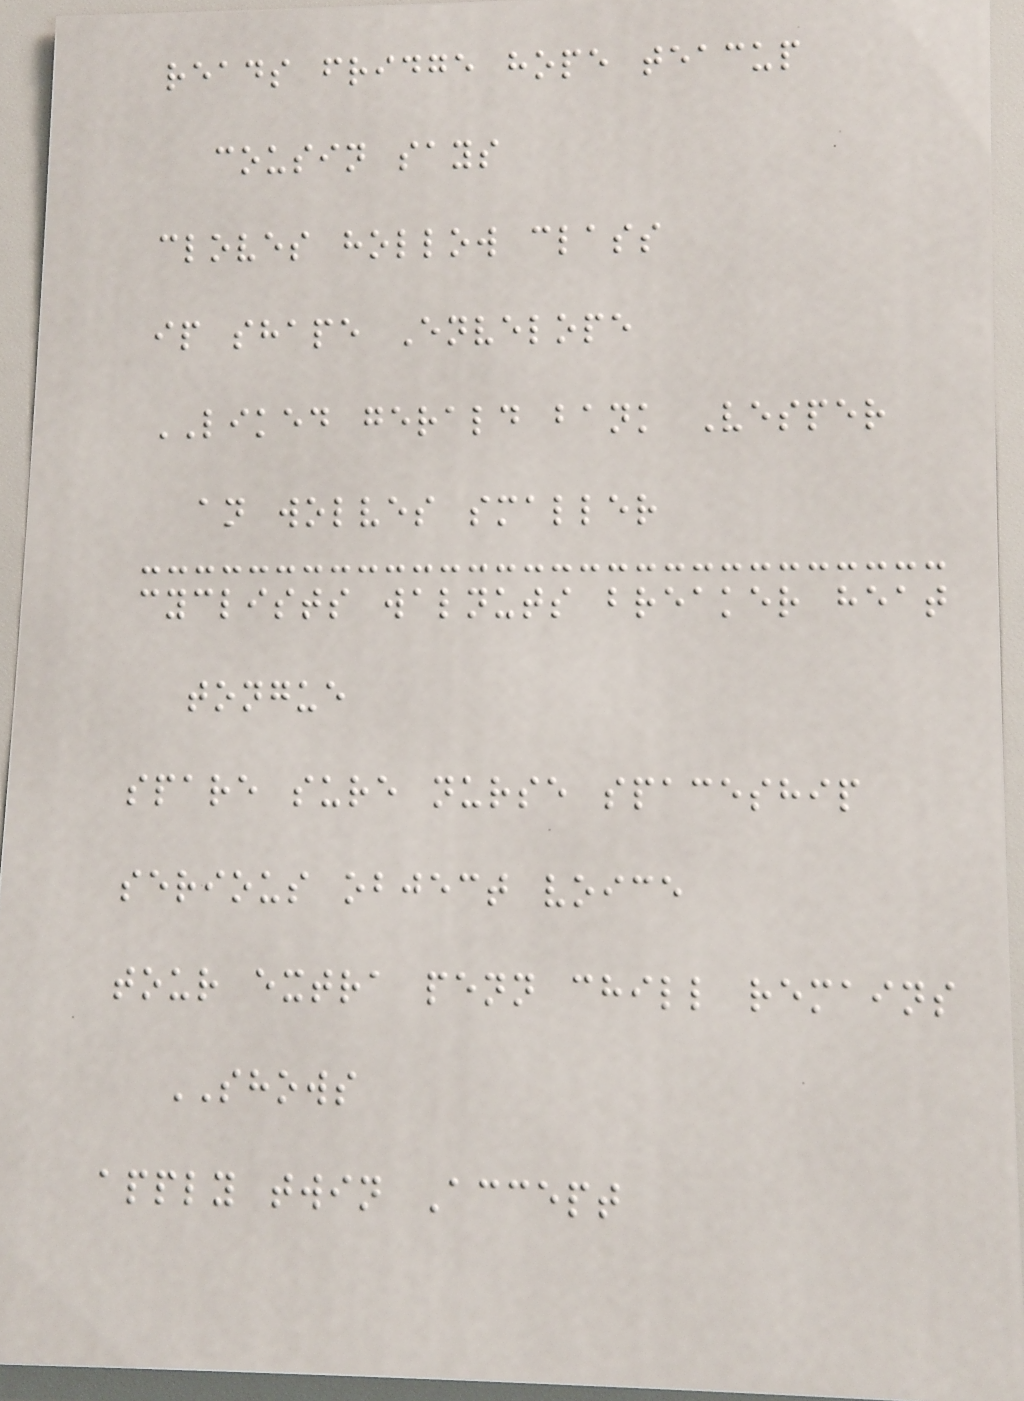reads fridge hope teacup
cousin says
cloves hollow class
ip shape Envelope
LIKED gerald bank Vesper
an wolves smaller
cyclists walnuts breaker heat
tongue
spare sure nurse spaceship
serious object voice
tour extra penn chill remains
SHOWS
apply twin Accept
